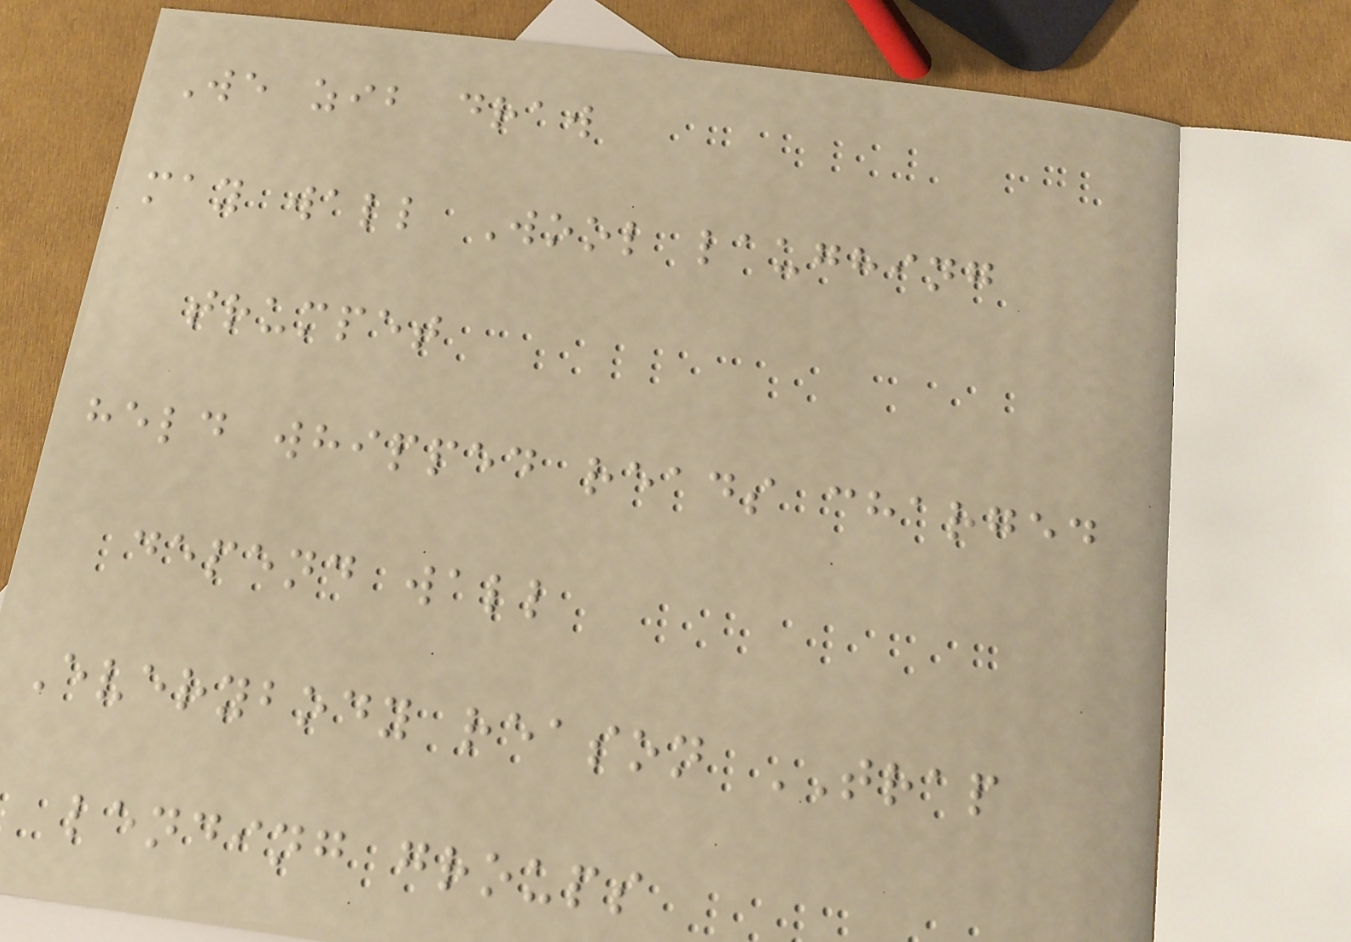We zib draw
may wall Wool laughing
trumpet
held whipped reads charged
depend wall
Everybody reason TRAP
lending groups
